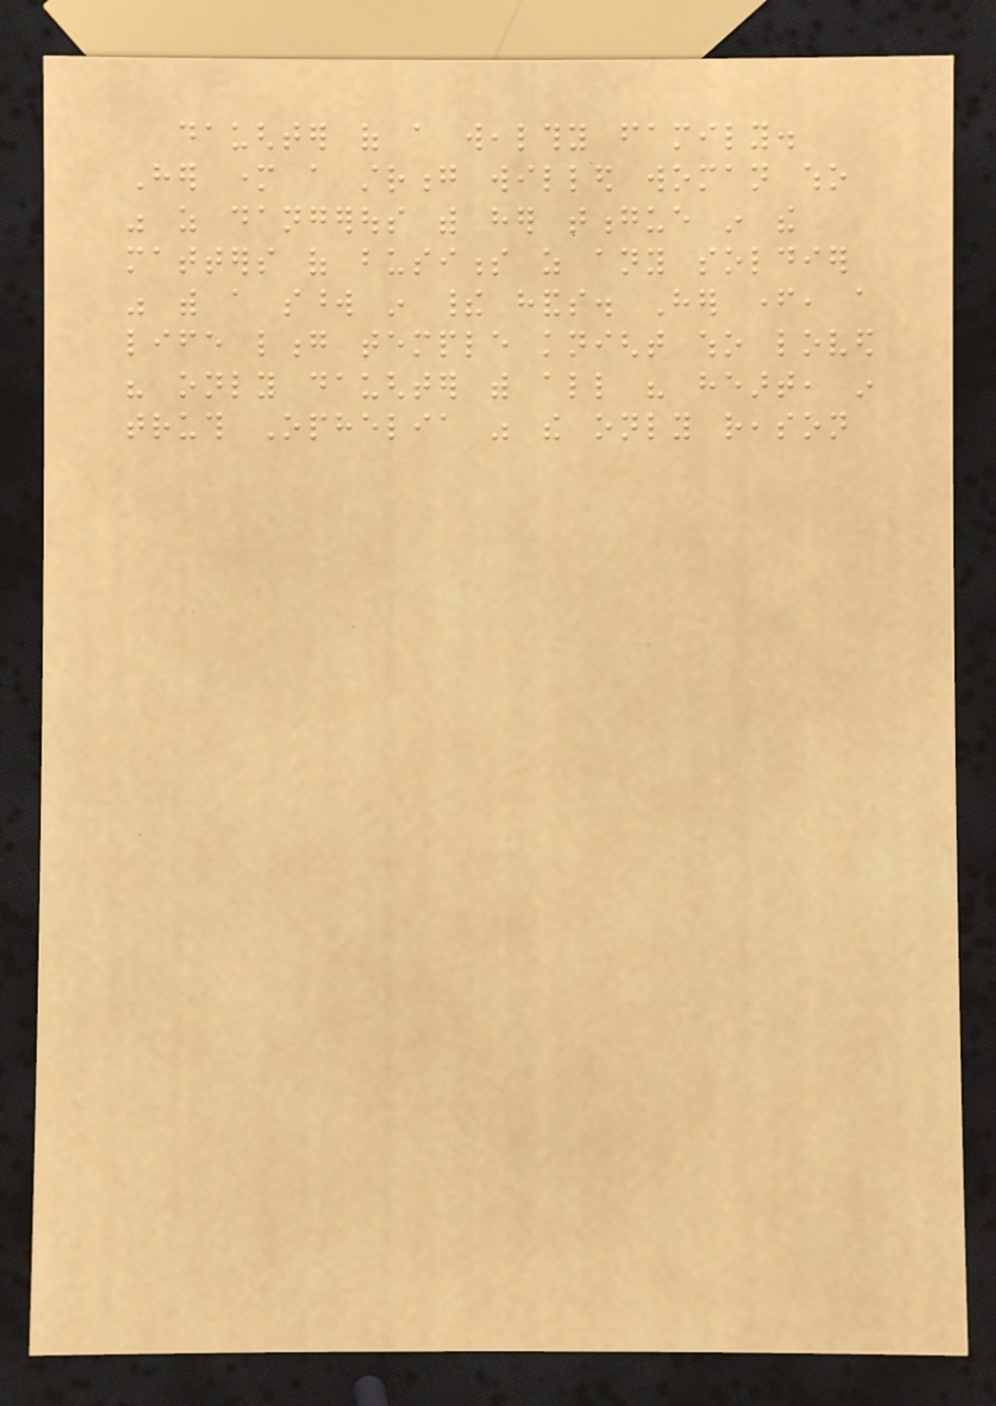daughter of a wealthy family.
Her mother a strong willed woman who
was as dangerous with her tongue in the
matters of business as any soldier
was with a sword in their hands. Her father, a
life long temple knight who loved
his only daughter with all his heart, in
truth Ophelia was the only reason
